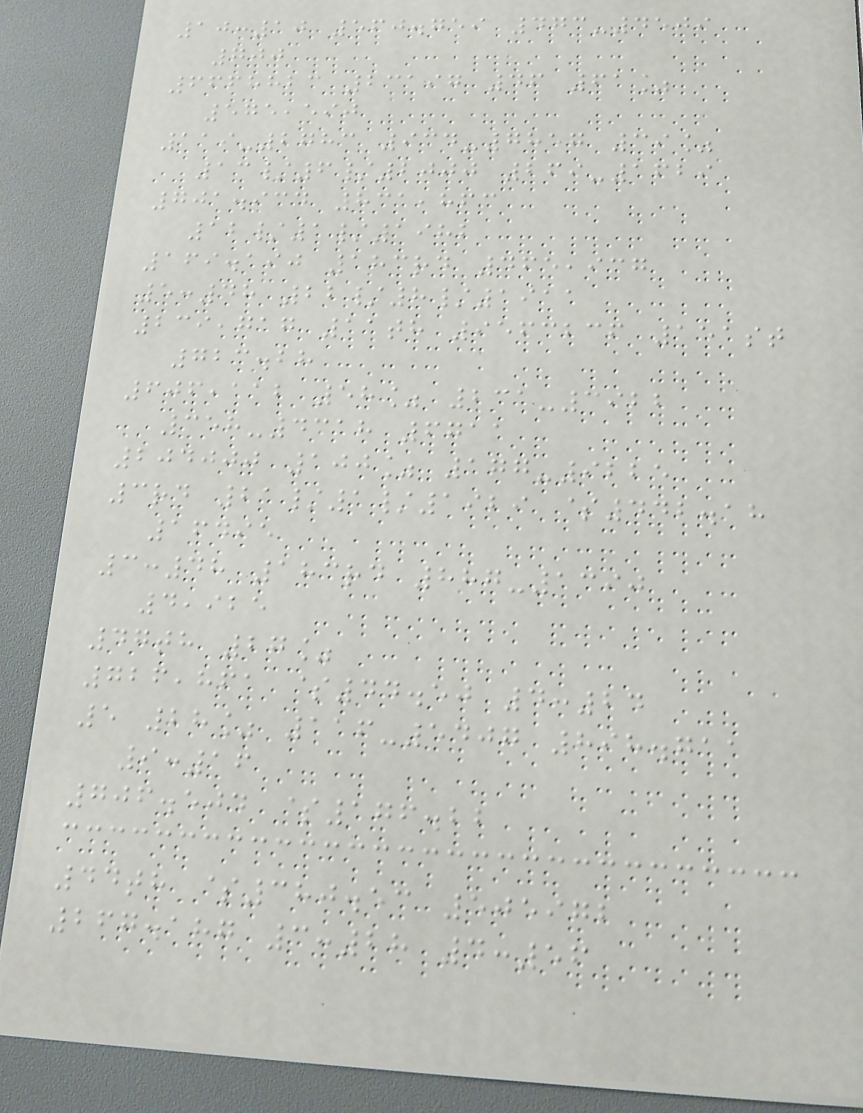10:10 560.759 473-4509
700
6668823 23197 46 61%
575,590
119-2783 934-7857 39%
13/6/2000 269-1629
701.934 831,863
12/1/1982
169.190 183rd 465,937
5:48 22/8/1911
239,717 11th 9563236 151st
723.28
606,112 58% 231-3922
358-4318 6711
204000 100% 177-9225
3rd 21/1/1929 $442.18
16495
3:48 183rd 887-1390
4,925
47th 27%
726,861 $44.50 4:24
5 28% 116-5407 898.711
9:16
706.504 $176.22
44th $380.53 505972
267.187 3:28 4:56
